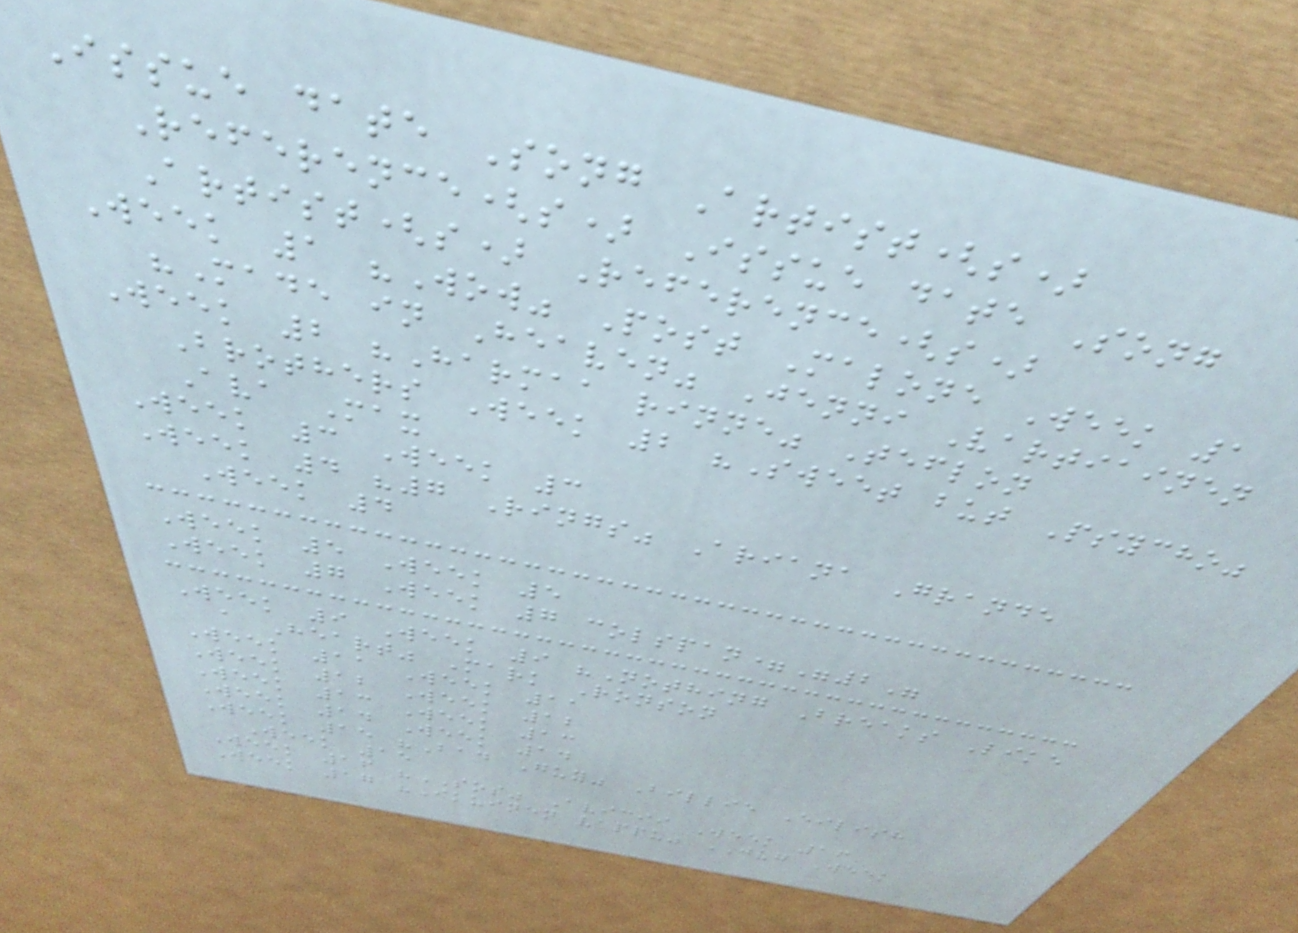Issue date Song Artist(s)
Reference(s) Issue date Song
Artist(s) Reference(s)
Week 1 "Wow" Post Malone Week 1
"Made in Heaven" Jenni Vartiainen
Week 2 "Harmaa rinne" Teflon
Brothers Week 2 "Sweet but Psycho"
Ava Max
Week 3 Week 3
Week 4 "7 Rings" Ariana Grande
Week 4
Week 5 Week 5
Week 7 Week 7 colspan="2"
Week 9 Week 9 "Nothing Breaks Like
a Heart" Mark Ronson
Week 11 Week 11
Week 12 Week 12
Week 13 Week 13
Week 14 Week 14
Week 15 "Bad Guy" Billie Eilish
Week 15
Week 16 "SOS" Avicii Week 16
Week 17 "Ikuinen vappu" JVG Week
